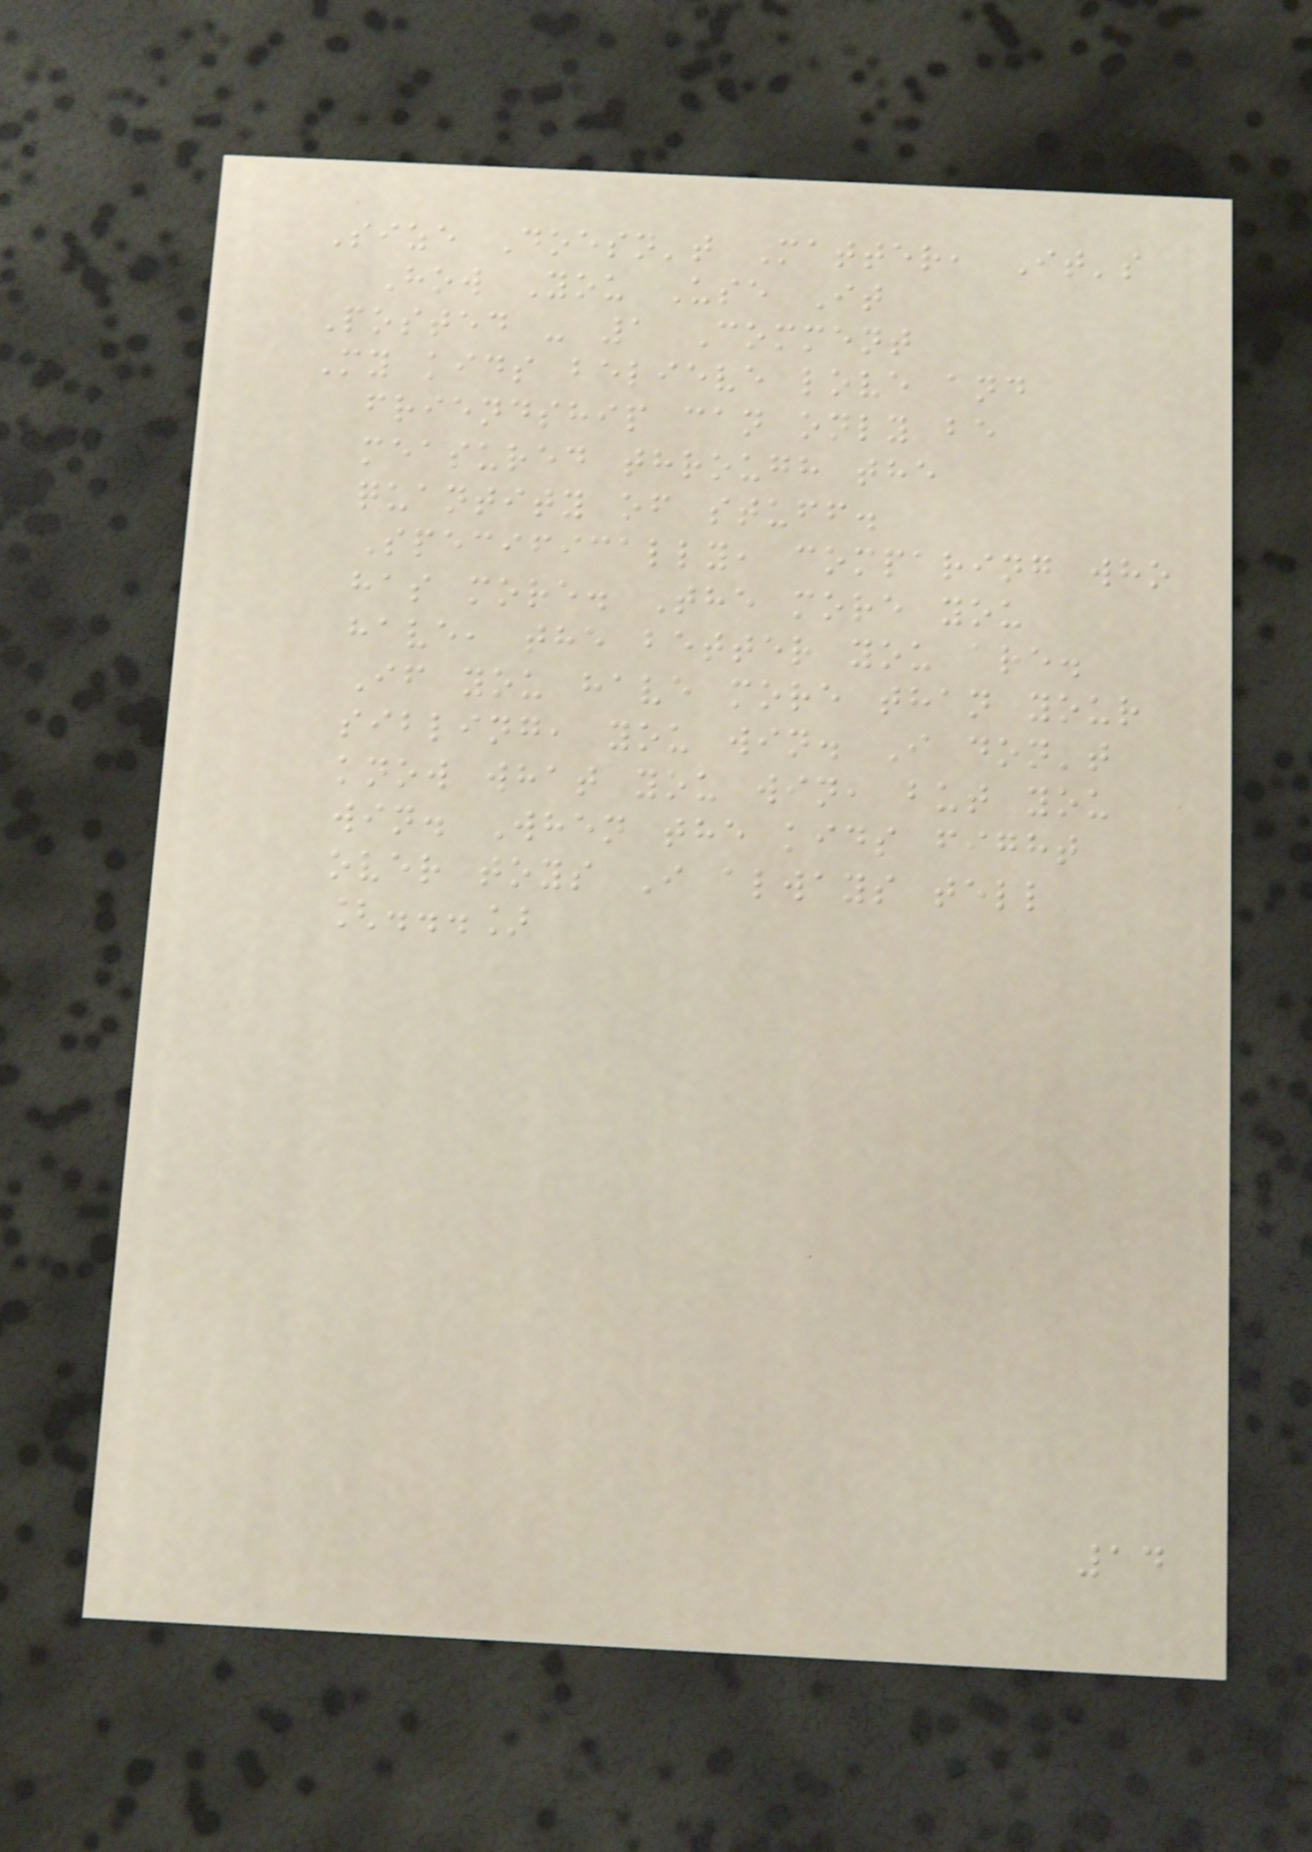Size Doesn't Matter, It's
How You Use It
Posted - 1 Comment
My kids believe love and
friendship can only be
measured through the
quantity of stuff.
Specifically, comparing who
has more. The more you
have, the better you are.
If you have more than your
sibling, you win. I don't
know what you win, but you
win. When the kids fight
over toys I always tell
[...]
14
